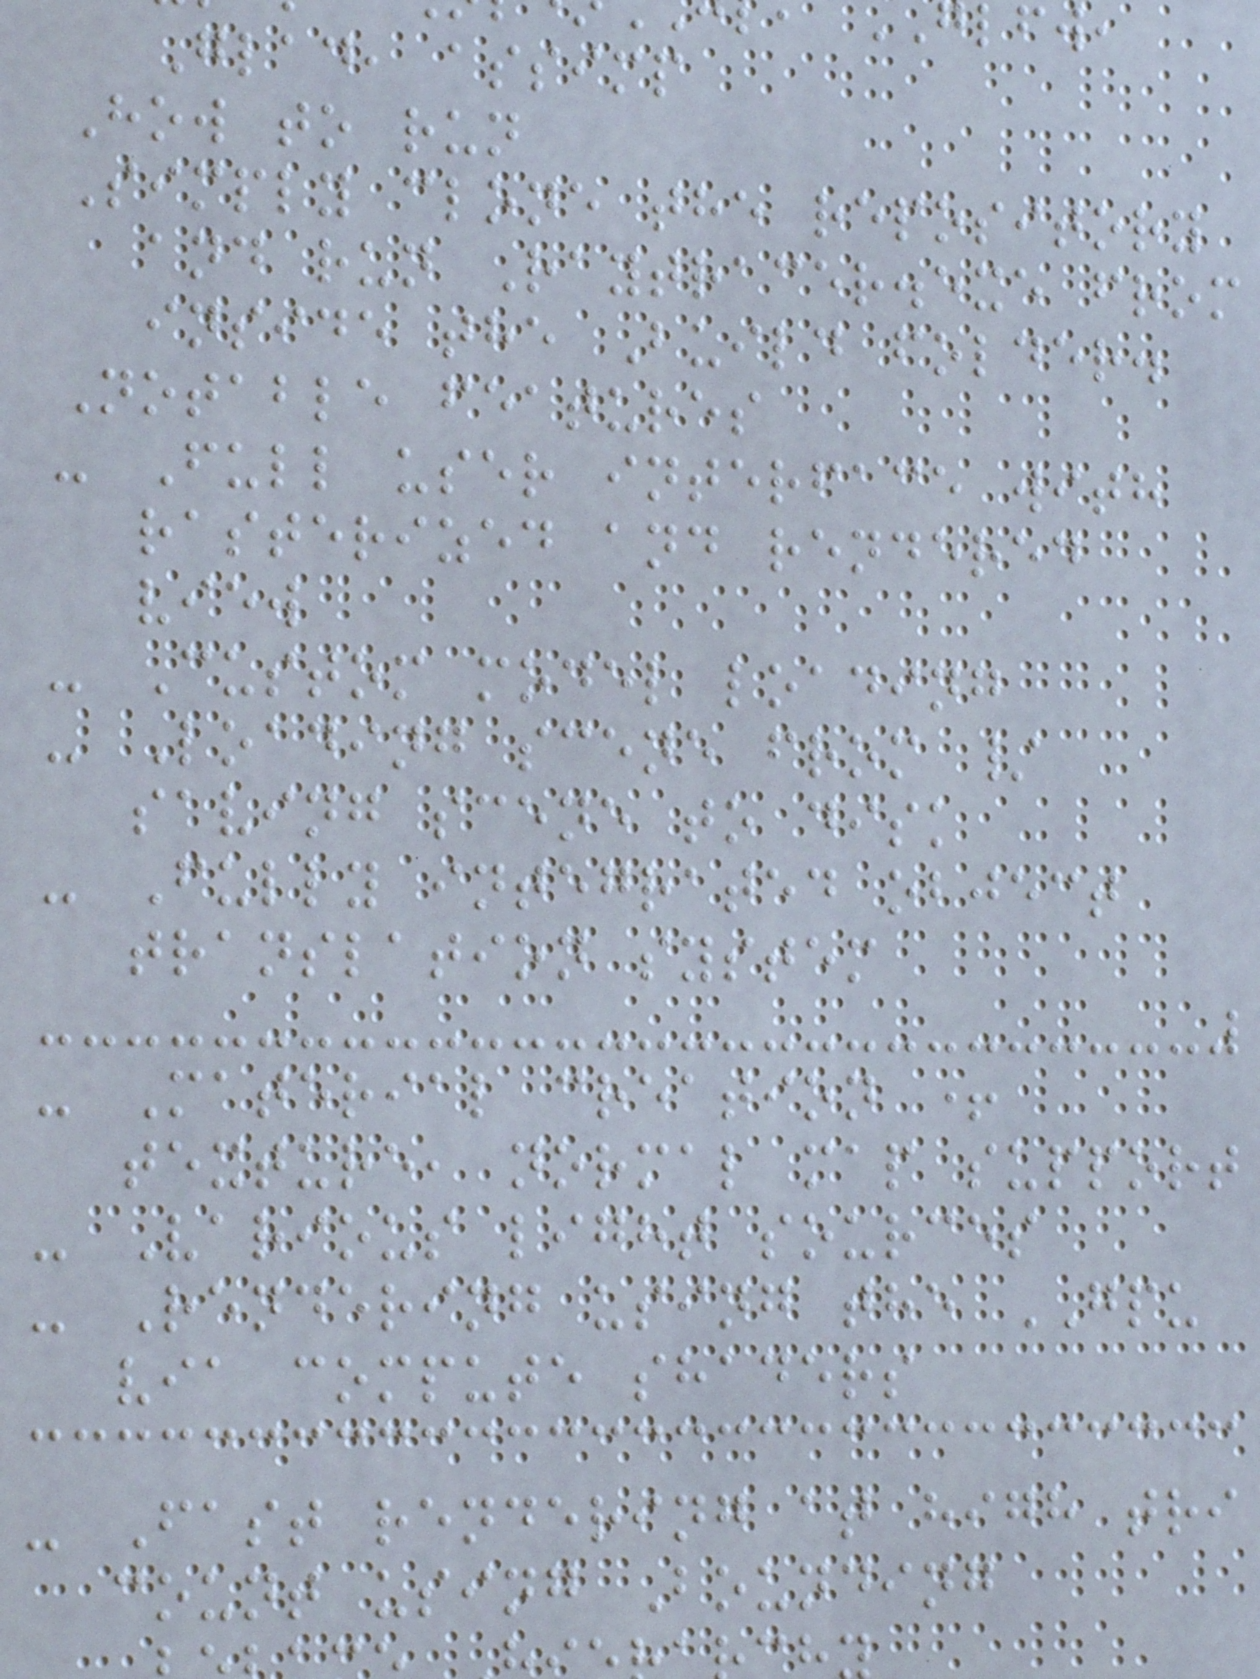Glad, assimp
How to run
Simply clone the repository
and run Raytracer.exe from
inside the Build folder.
Notable features
- Full user interface with
rasterized and rendered
view
- Custom model loading
- Loading scene from /
saving scene to disk
- Fully integrated object
translation system
- Material creation +
texture, normal map support
- Various light sources
- Rendering using the GPU
via compute shaders
- Fast rendering at high tri
count using Bounding
